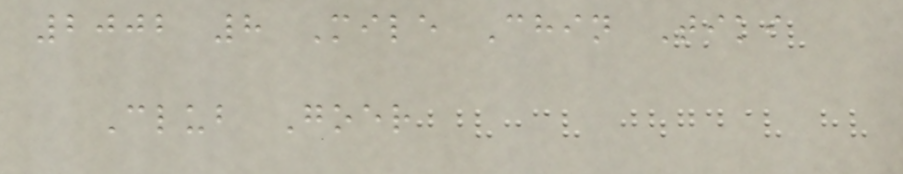2002 8 Mile Chin Tiki
Club Goer
